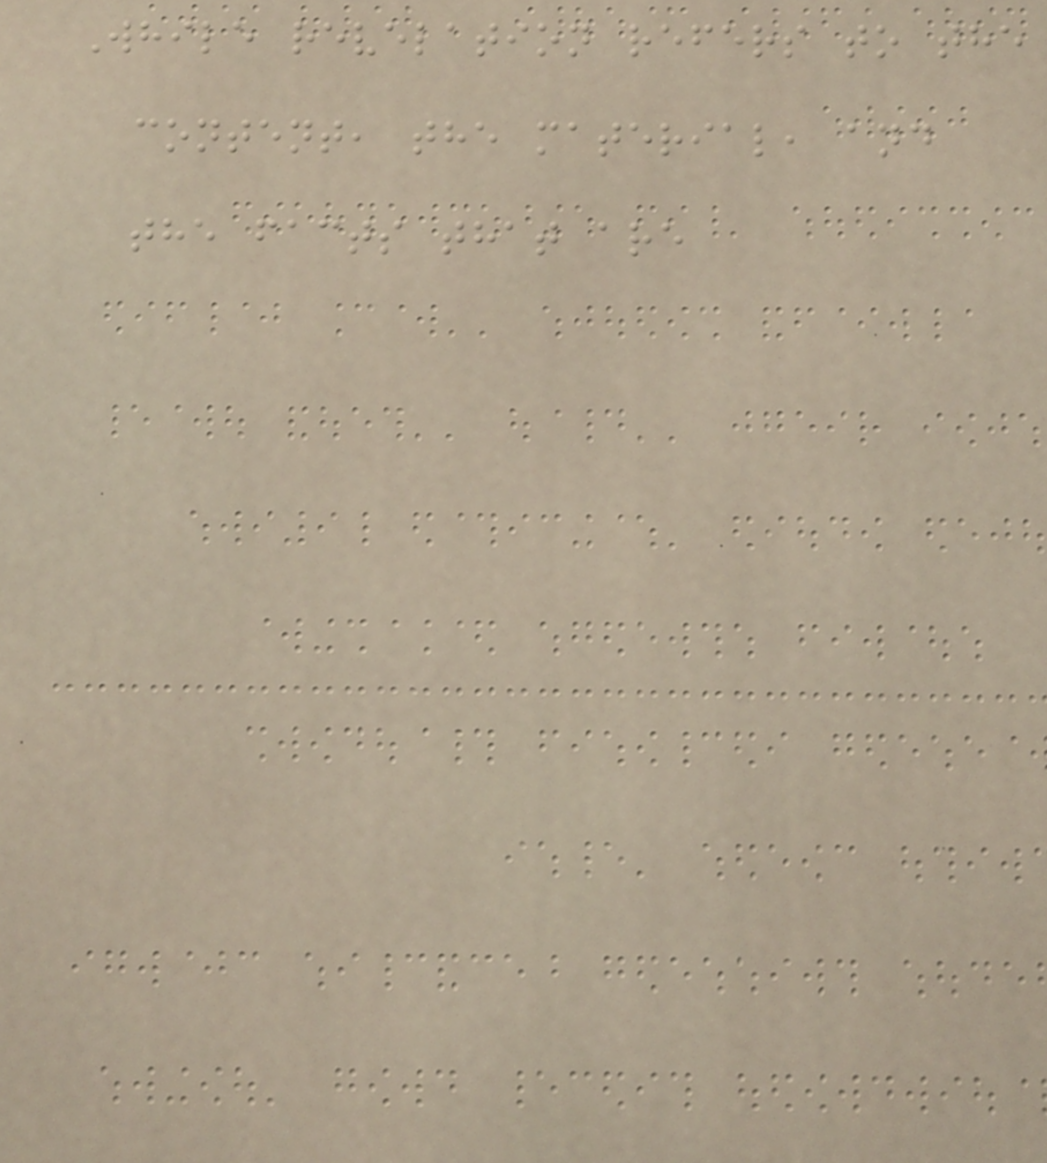While revelation refers to the
content, the material, and
the facts that are
